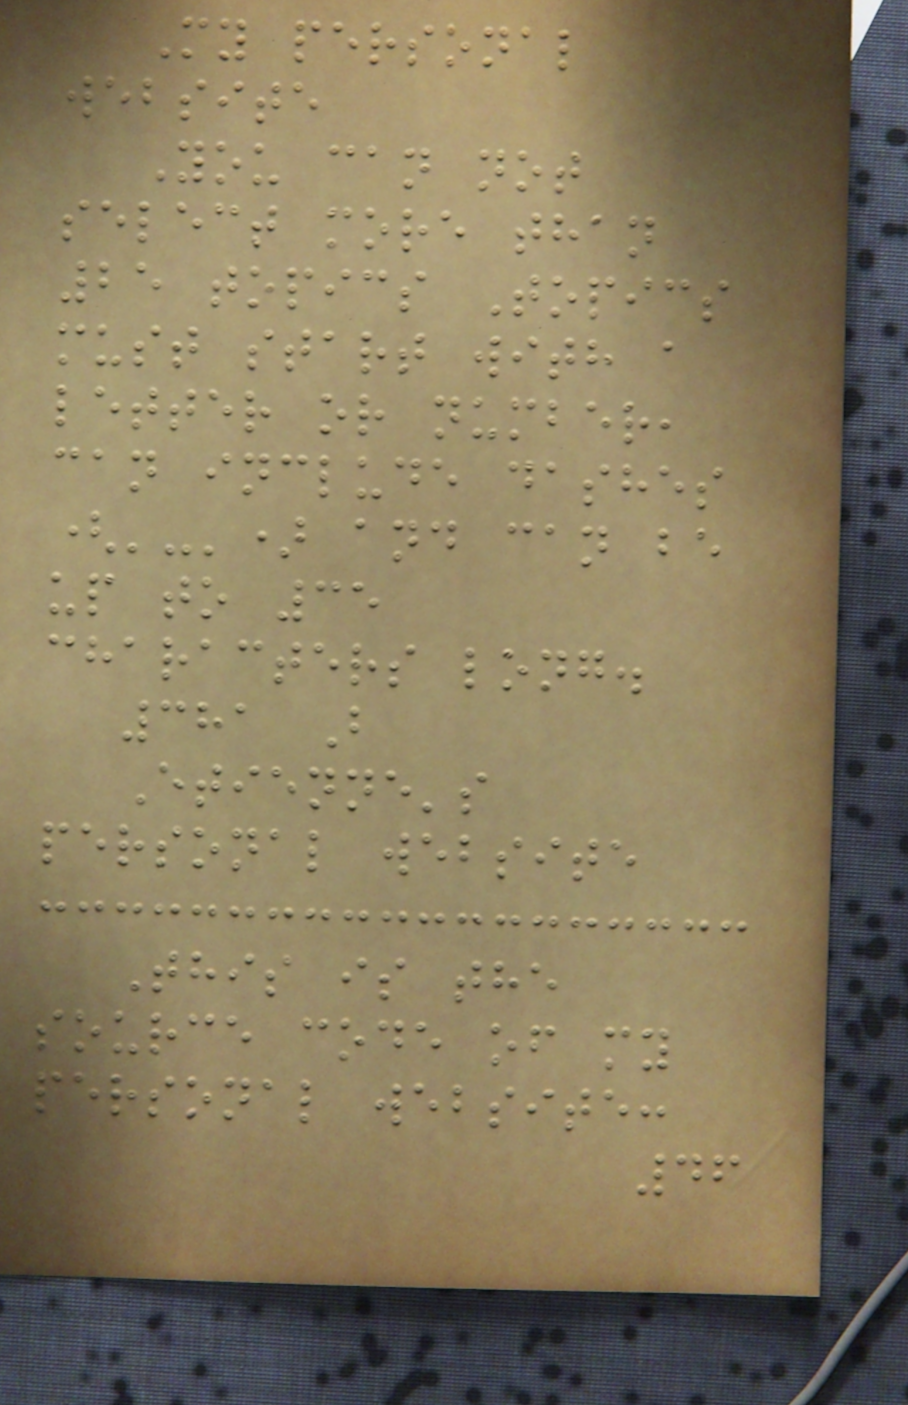My personal
website
You can not
select more than
25 topics Topics
must start with a
letter or number,
can include dashes
('-') and can be
up to 35
characters long.
381 B
Etienne's
personal website
This is the
source code of my
personal website:
46
